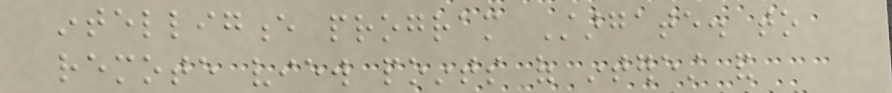intelligence program Stargate. to
remote view points of interest and
